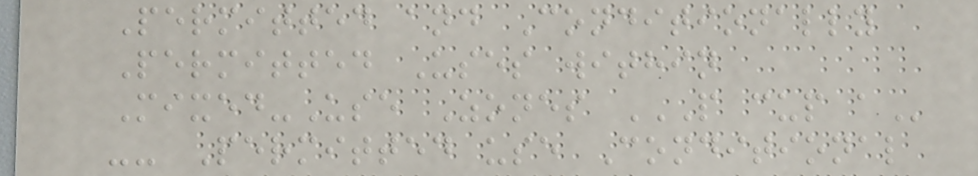Permitted and Conditionally
Permitted Uses within
Mixed-Use Zones P CUP A
-- Permitted use Conditional
